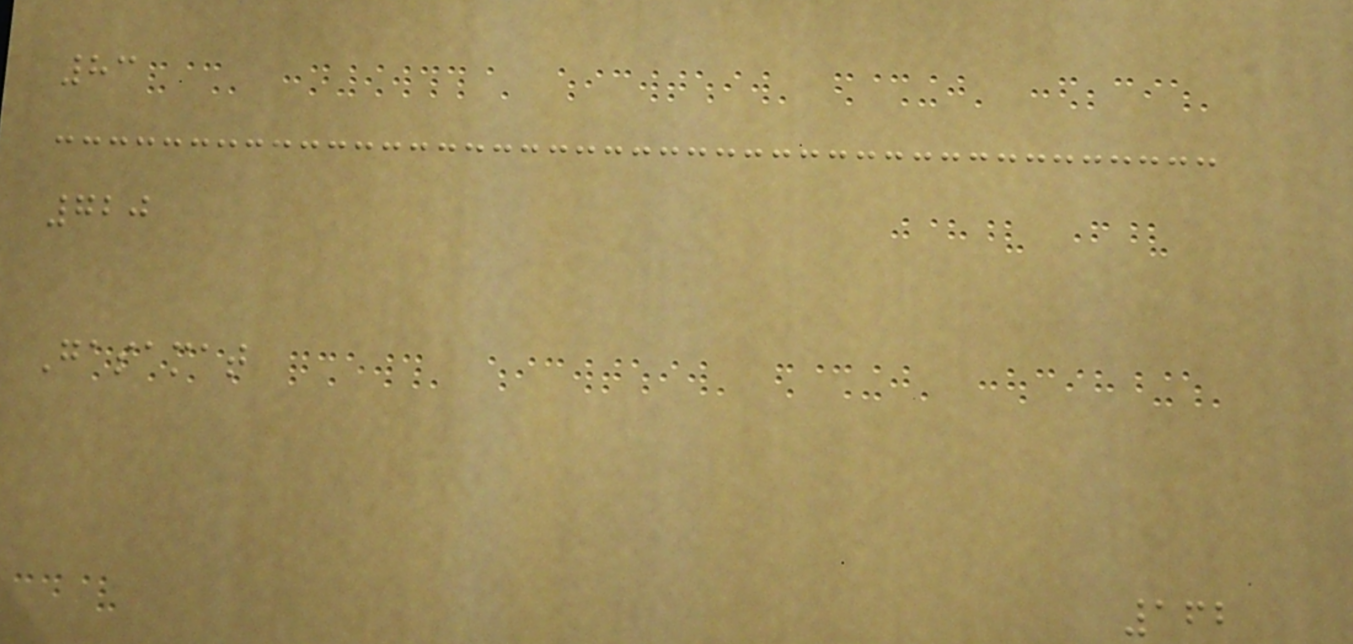83
720
Gasamat
162
